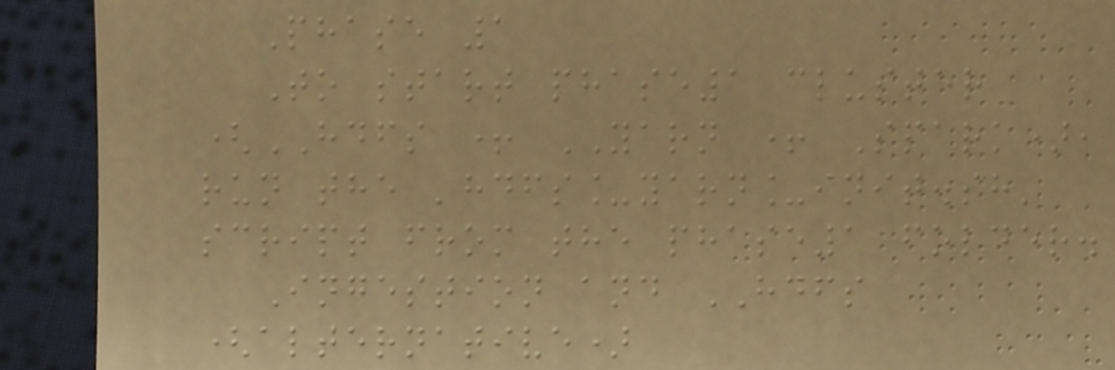Phase 1
To start phase1 cluster
(HDFS + YARN + Spark),
run the 'hdfs_yarn_init.sh'
script from the phase1 folder.
Ingestion and HDFS
(alternative)
